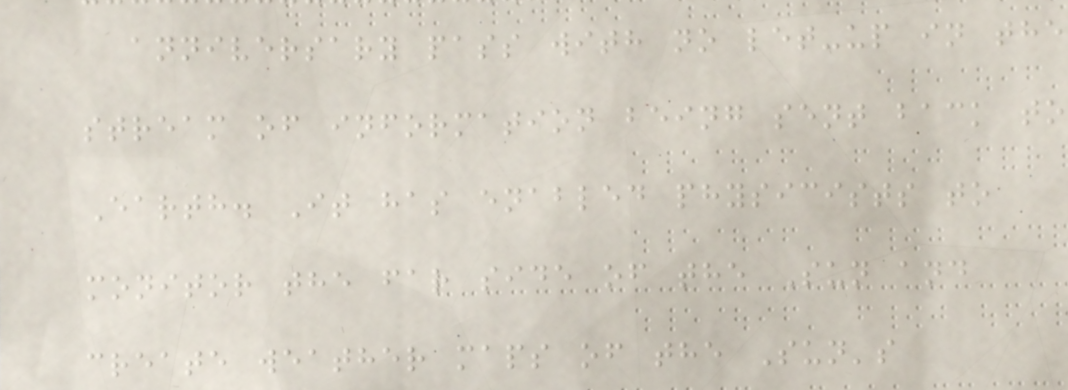anniversary pass with no let-up in the
stream of information being sent back to
Earth. It has enabled physicists to
monitor the far side of the Sun and
create weather maps of the Sun's
